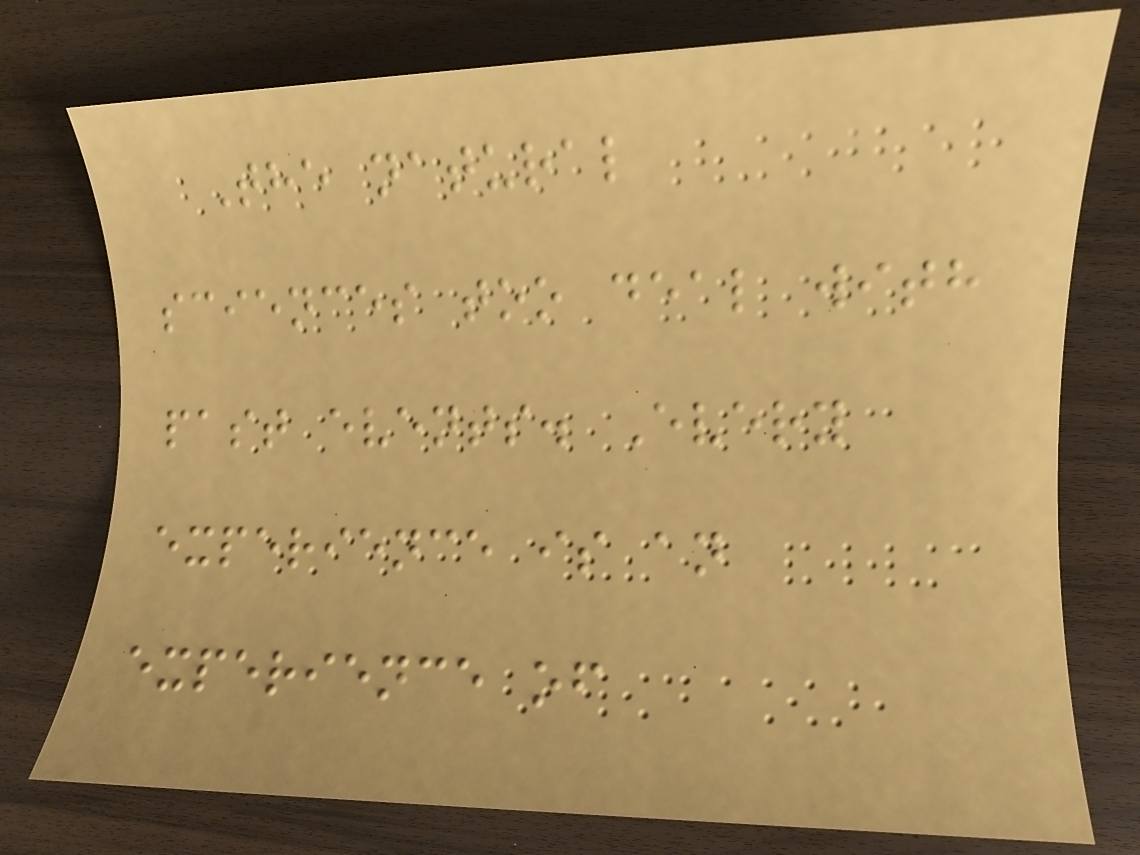The natural
sciences too deal with
past events. Every
experience is an
experience of
